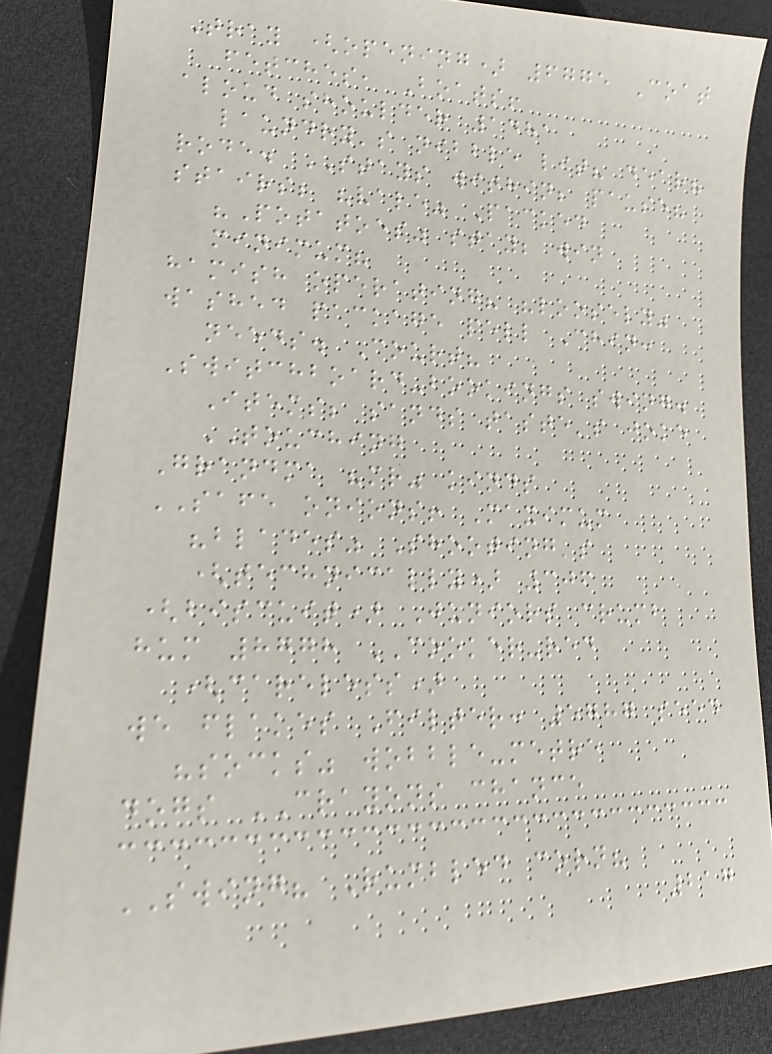Tray (opening) 6775 Coat
fetches, Boats!
aloud shoulder 1481
laundry's nibble lit? dear?
rode. STAYS within; pause?
stairs; "vale" Packed
"Potatoes" stay; win
minimum?
hamish operating? "loosely"
washed package pell Chin:
needs. Court?
Switchboard-bookings swing.
Items; sands taste's joke
TOUCHING
Grandma "mr" kinds
SAFE onions! Maximum
"blades" Shooting's
(technically) 306
(biscuit) Juniors crumb
hum 8778 COOKER-red
(careless)
we flakes Filter: 5787 seed
"socks" wobble-metre
dogs CRAYONS chance
SWING? Rumbled corn?
217
